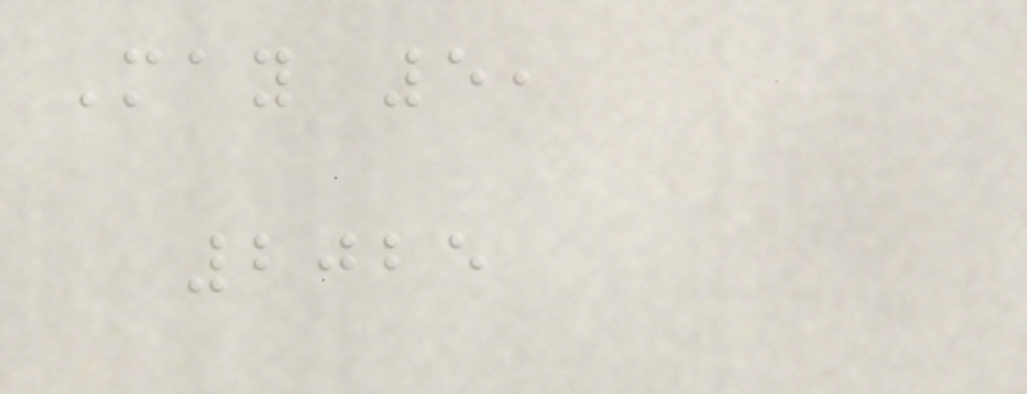May 5,
2025
